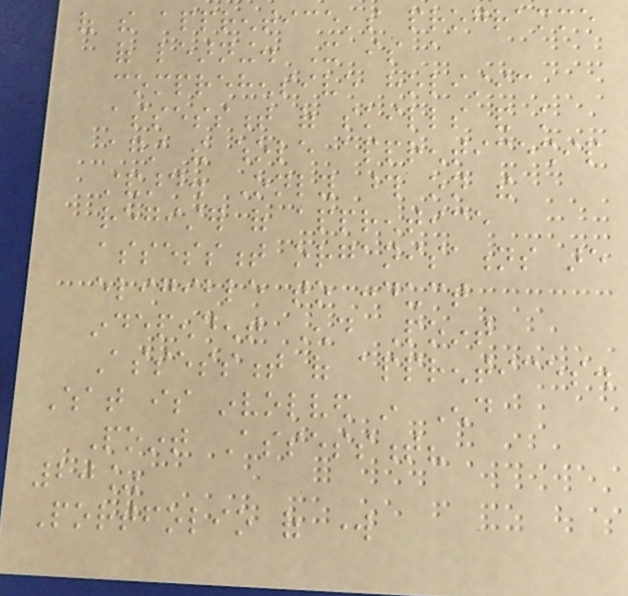of the apprentice's programme
of learning. It is a
comprehensive holistic
assessment of skills and knowledge
against the whole apprenticeship
standard. Only those on the
register of apprentice
assessment organisations are
eligible to conduct
independent End Point
Assessment of apprentices.
What is involved in End
Point Assessment?
20%
Portfolio of work
